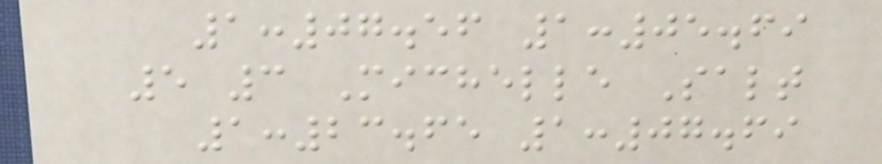1:07.56 1:05.69
5 3 Michelle Salt
1:23.65 1:07.69
